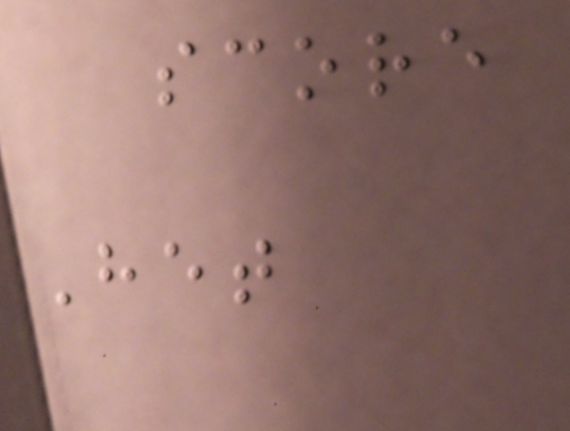score
Het
